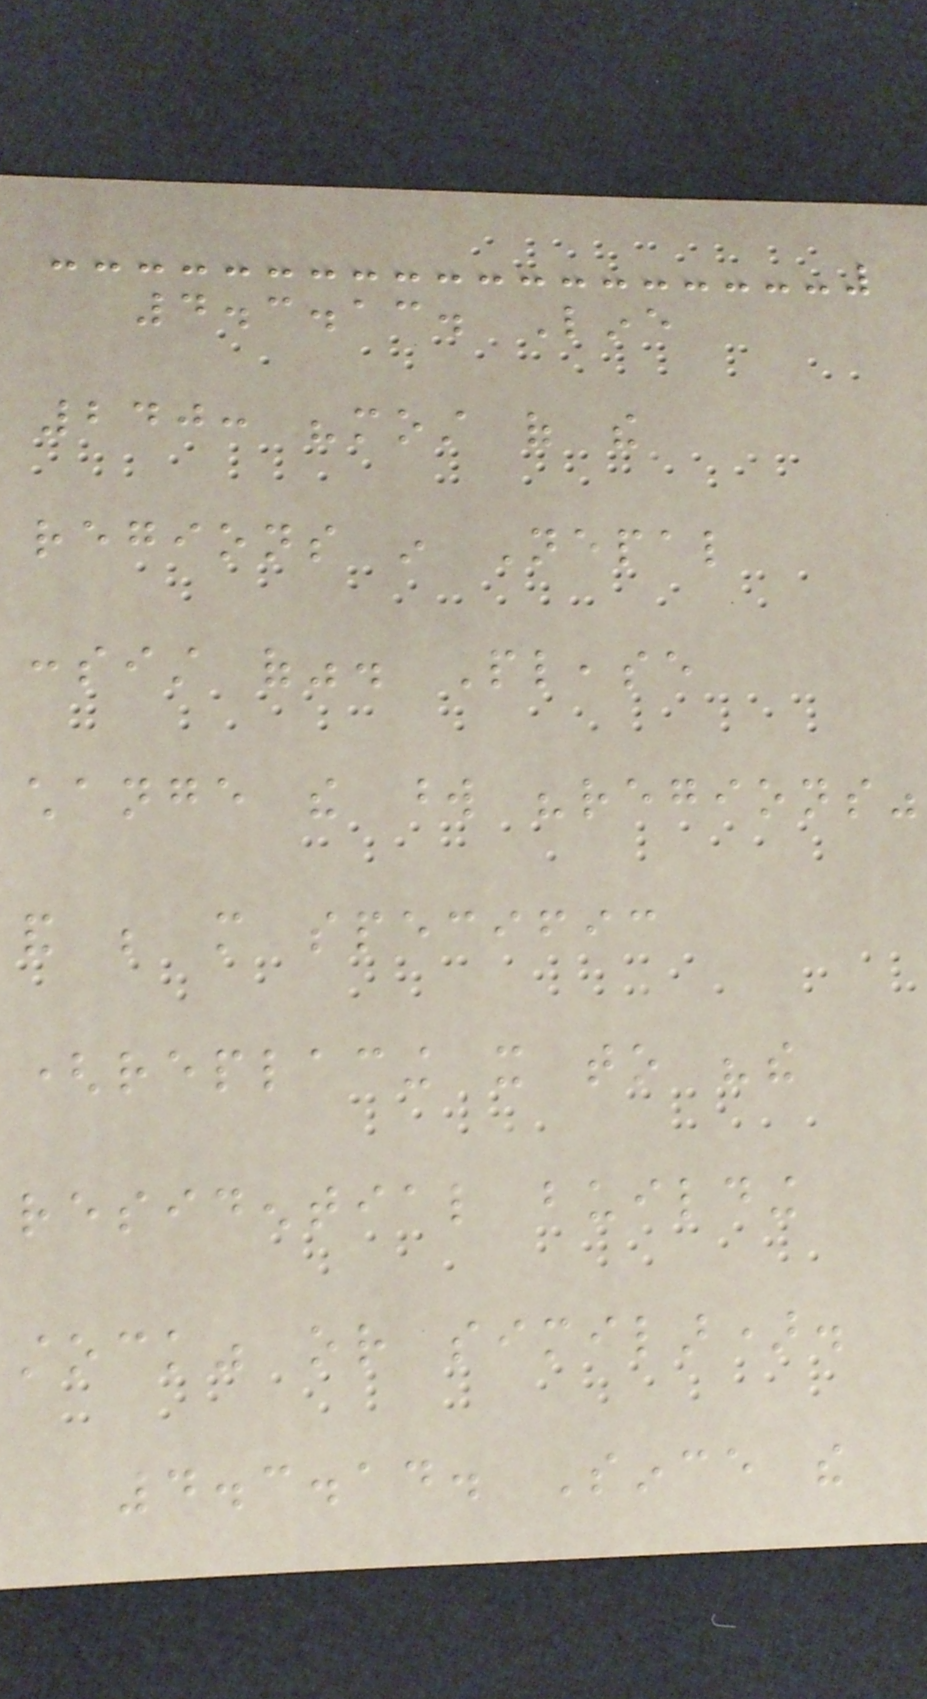4.3.13. Line
240: "most of the
regions in Nepal
consist of". Please
change the word "regions"
and be more specific
(replacing it to "the
residential building
stock" or similar).
4.3.14. Since the
